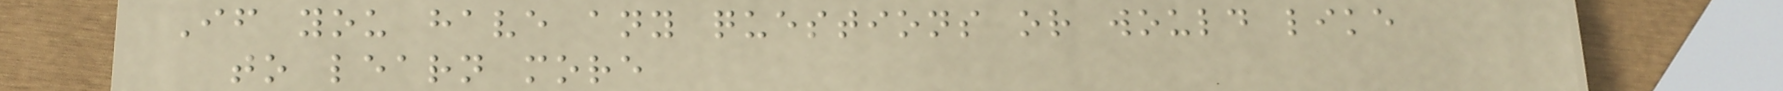If you have any questions or would like
to learn more
